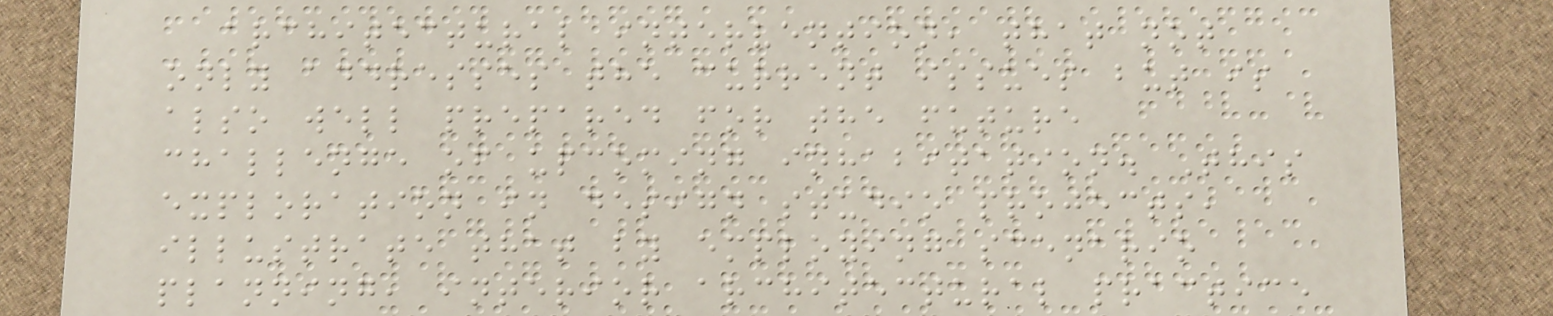architectural intervention, that not
only addresses the current issues but is
also well prepared for the future
challenge of upcoming inhabitation. This
exploration in design studio projects,
illustrate that by employing scenario
planning, interior architectural practice
